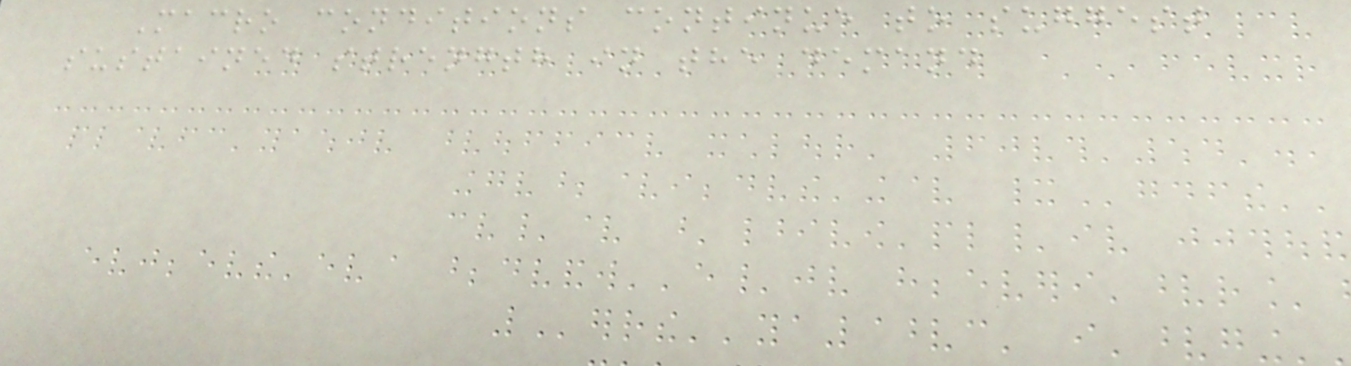Macro conditions continue to suggest
sustained strength in the demand
